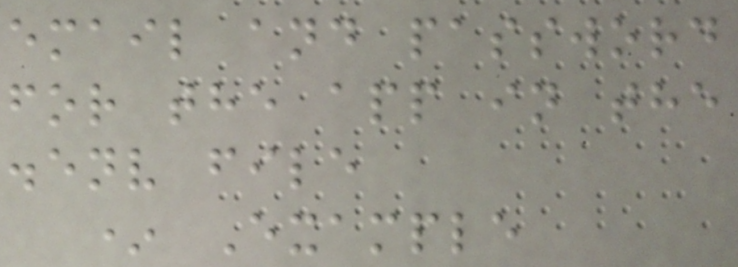email and password
for the app in the
.env file
* Example
